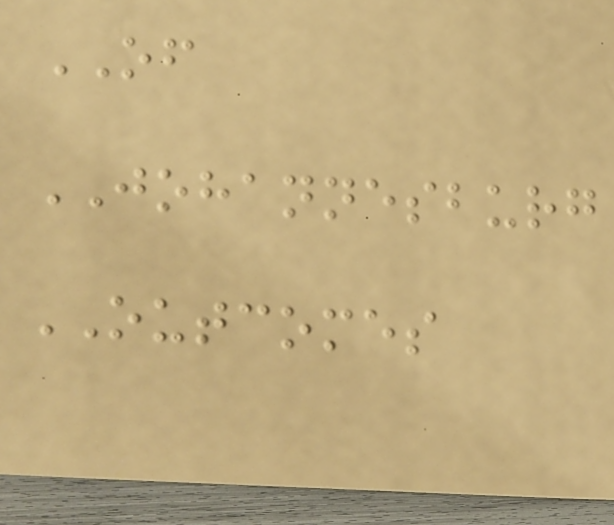OF
JOHANNESBURG
OUTCOMES
